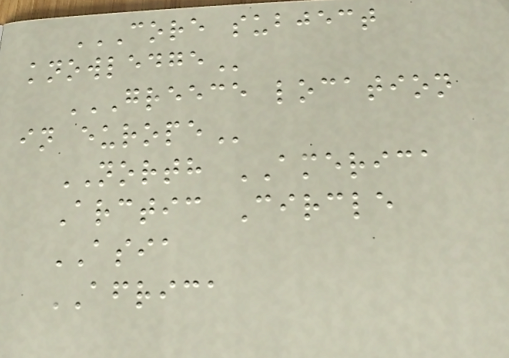CORE SUBJECT
KNOWLEDGE
GREECE LOCATION
IN EUROPE
NORTH AMERICA
Arctic Circle
ASIA
AFRICA
